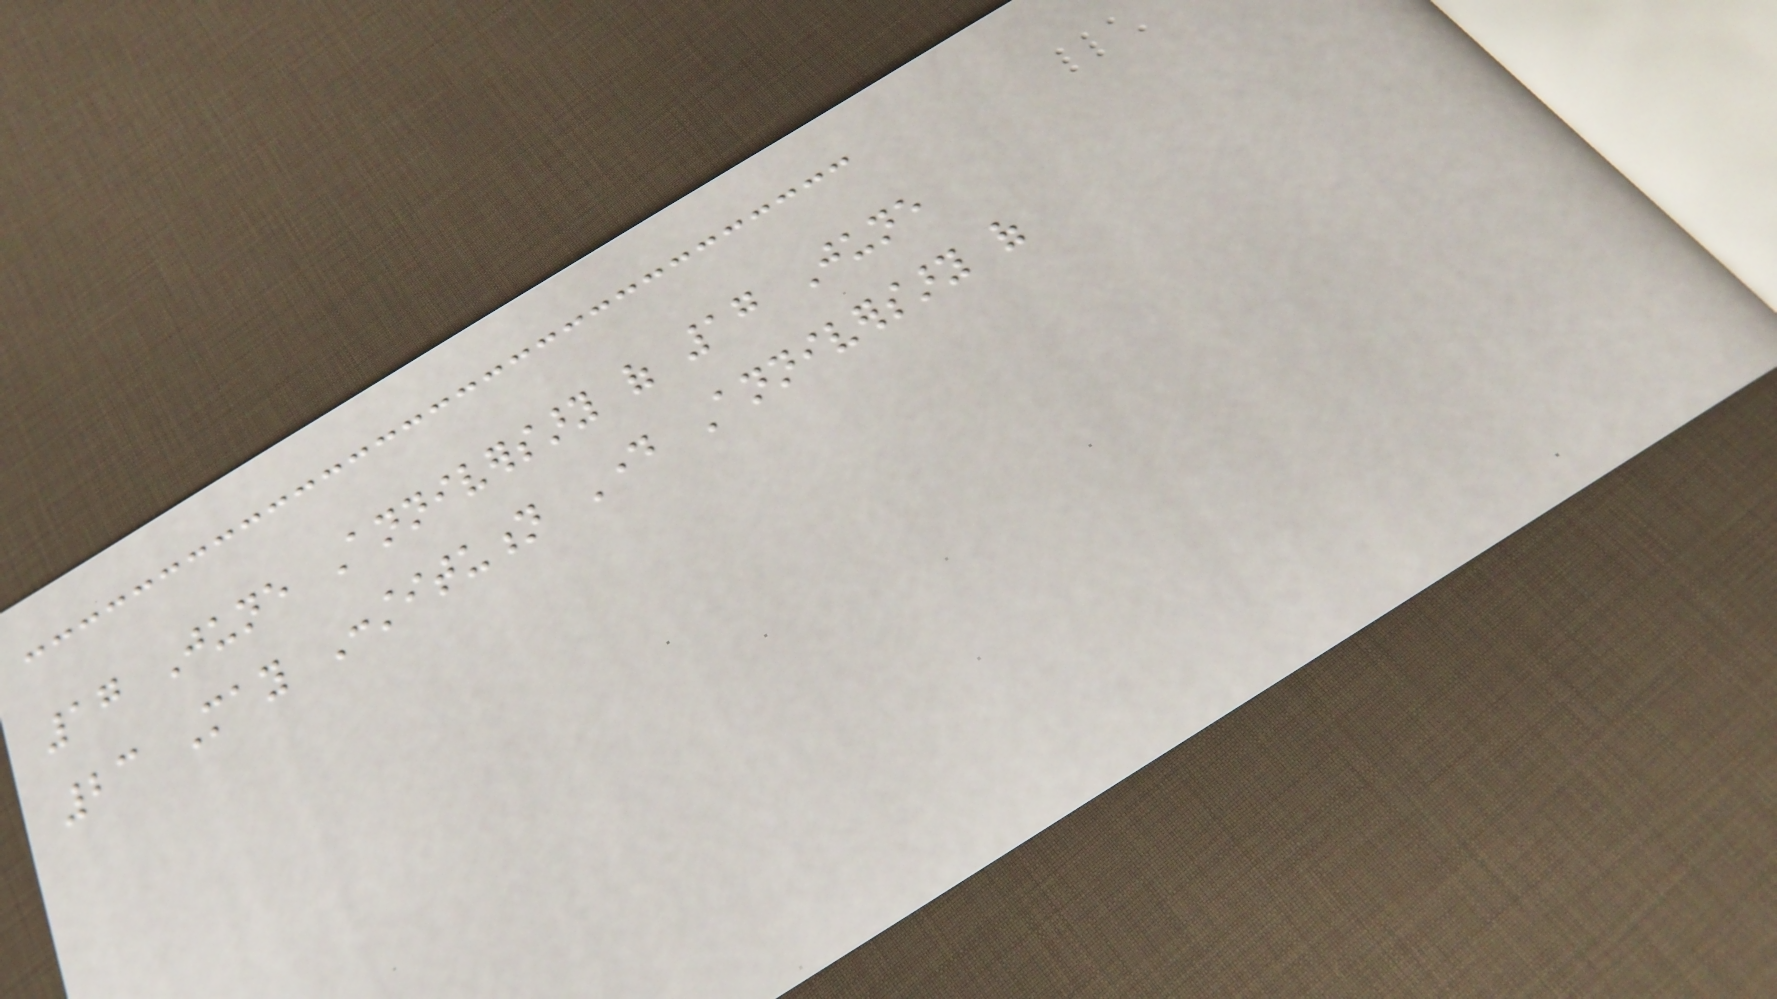17 June Anniversary of 17 June
23 May Constitution Day Anniversary of
